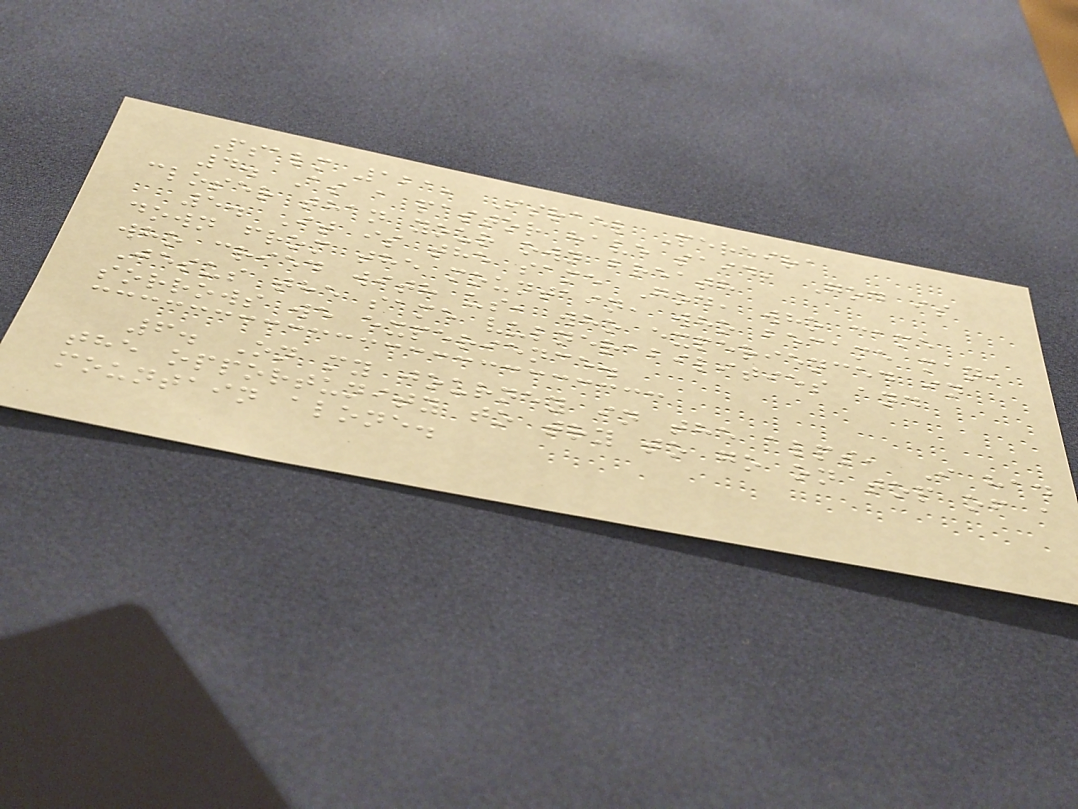Psalm 121, Israel Pereira
4. As a pastor have said, God is
closer than your own breath
5. It is the same God, who came
down from the mountain, who became man,
who cried with us, who experienced in
Jesus the same vulnerabilities and
sorrows we experience.
6. On my journey in the alps, I had
the opportunity to try to go on top of a
mountain alone.
